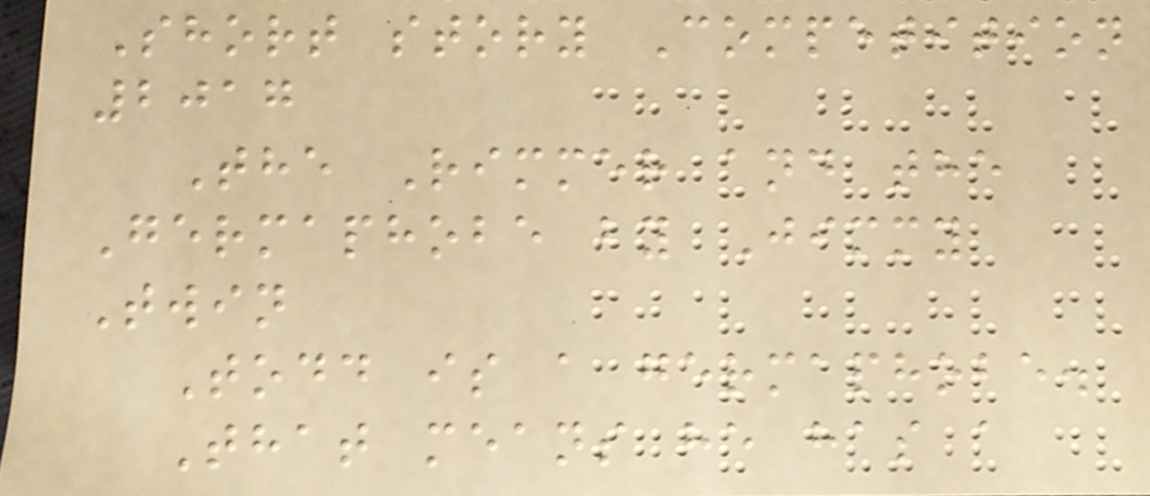Short story Competition
2017
The Rimmer and the
Germaphobe by Jimmy
Twin
Todd is a germaphobe.
That means he has a
